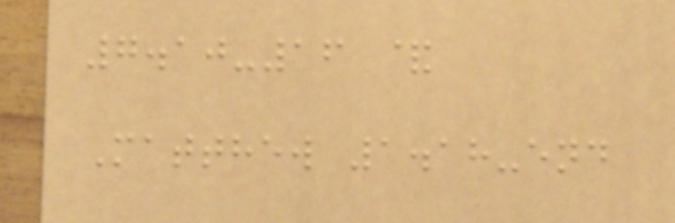7.10-16 &
Matthew 1.18-end
